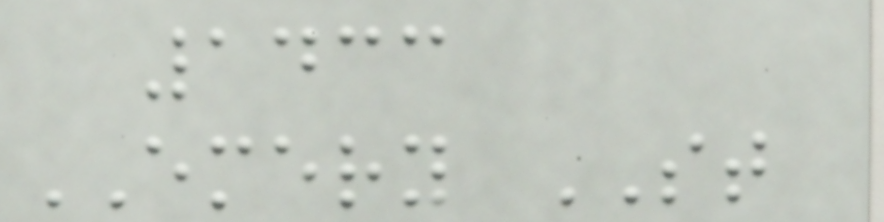1433
EMERY ST
